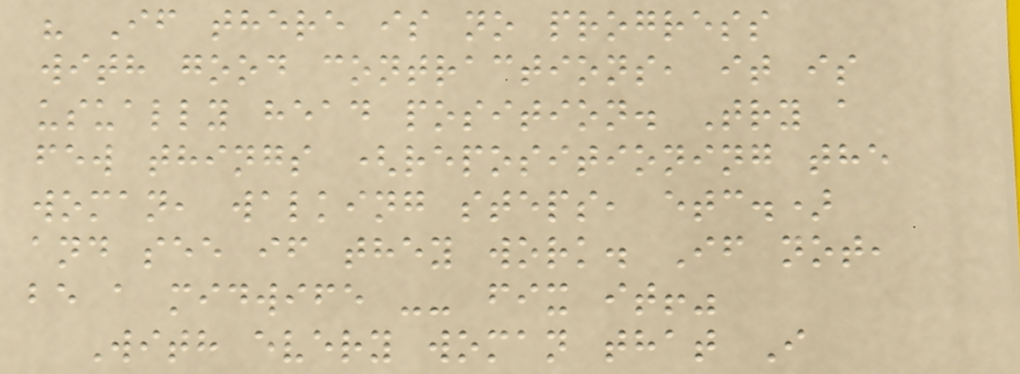" If there is no progress
with good contractions, it is
usually head position. Try a
few things (repositioning the
woman, walking steps, etc.)
and see if they work. If not,
be a midwife -- fix it!"
With every woman that I
